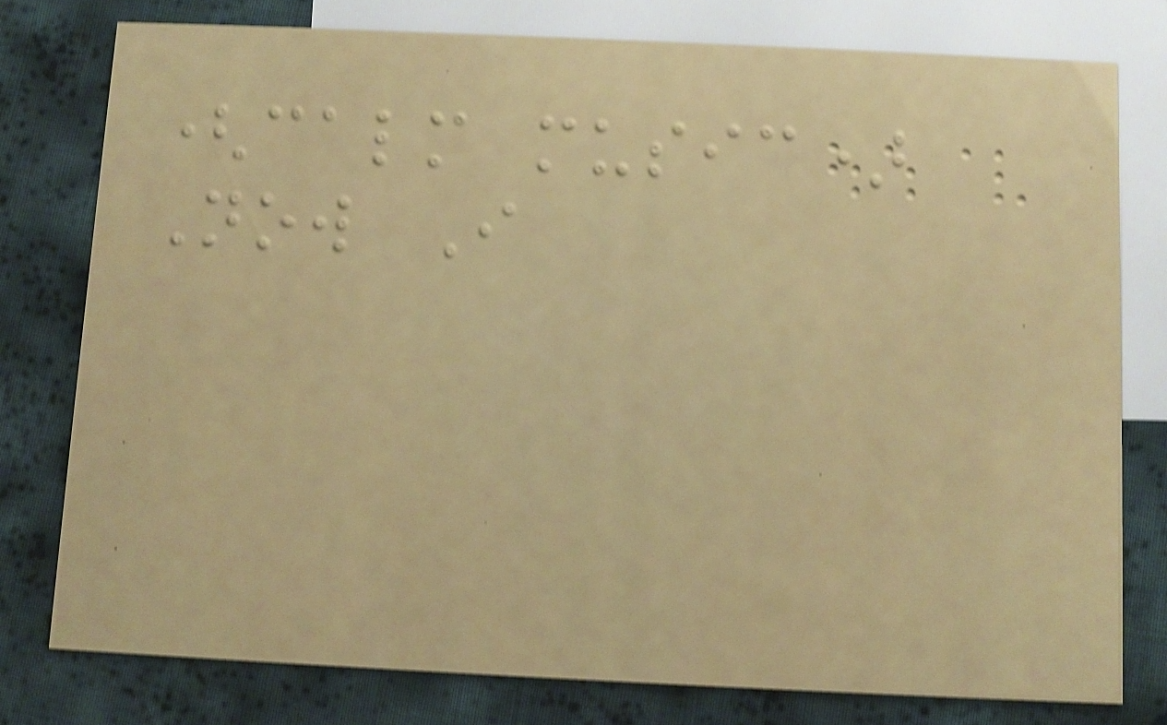(calm music)
Now I
